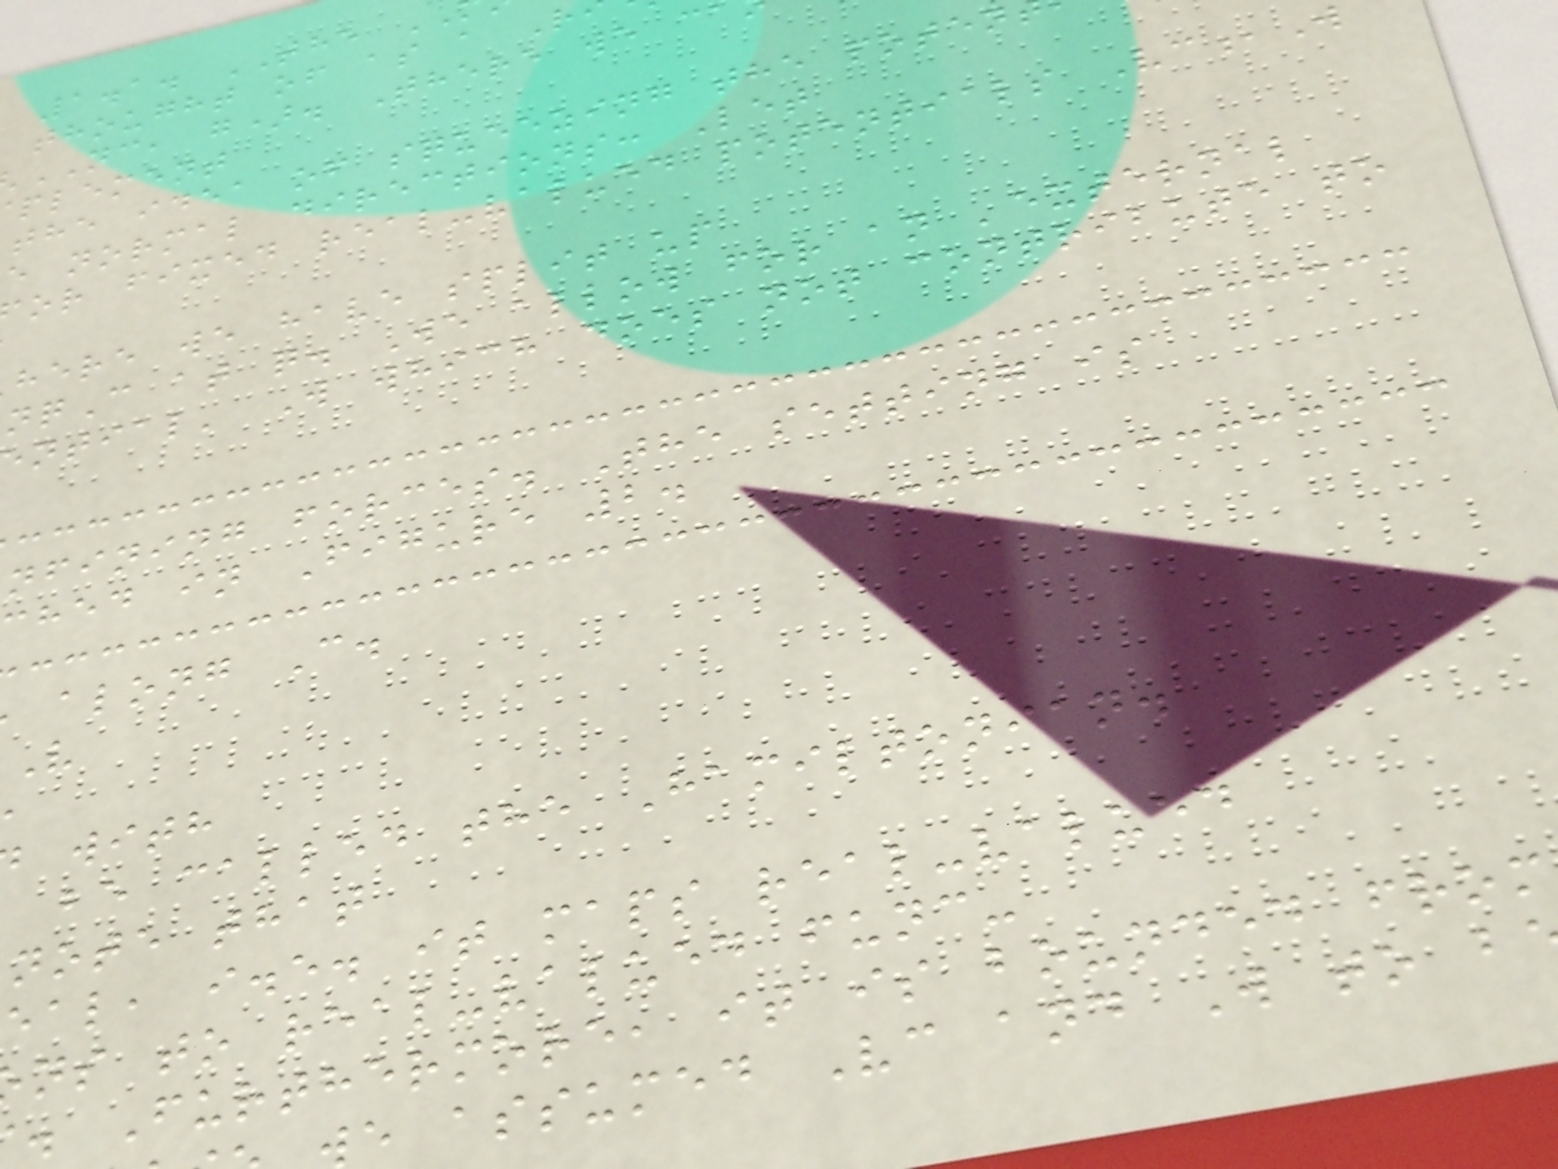1.1. THE
thought of as a R
NC, g). There we c
plement
the idea of squeezing the poten
e normal directions: Let
or fixed real-valued potentials Vc,W
here we have split up
qC at q. We allow for an 'external
ntial' W which does not contribute to
nfining forces. The setting is
hed in Figure 2.
along C.
with
be called the Hamiltonian.
note that
eal, i.e. it maps real-valued
ns to real-valued func-
. Furthermore, it is bounded from
e assumed Vc and W to b
